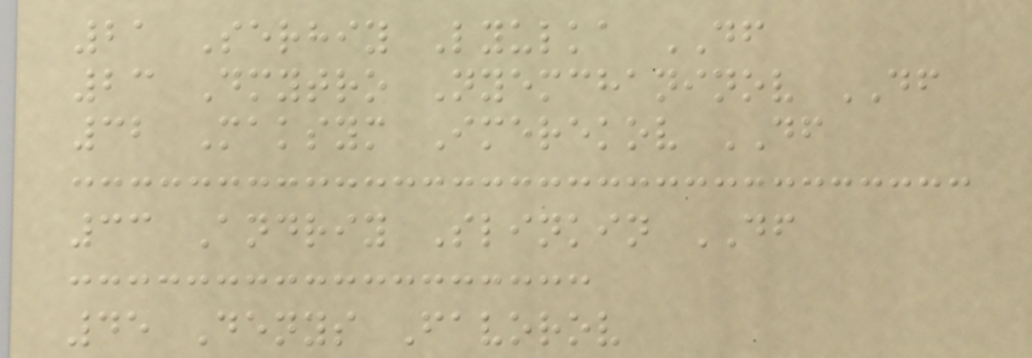21 Serhiy Lyulka DF
23 Dmytro Nyemchaninov DF
32 Maksym Imerekov DF
33 Andriy Slinkin DF
45 Denys Favorov
